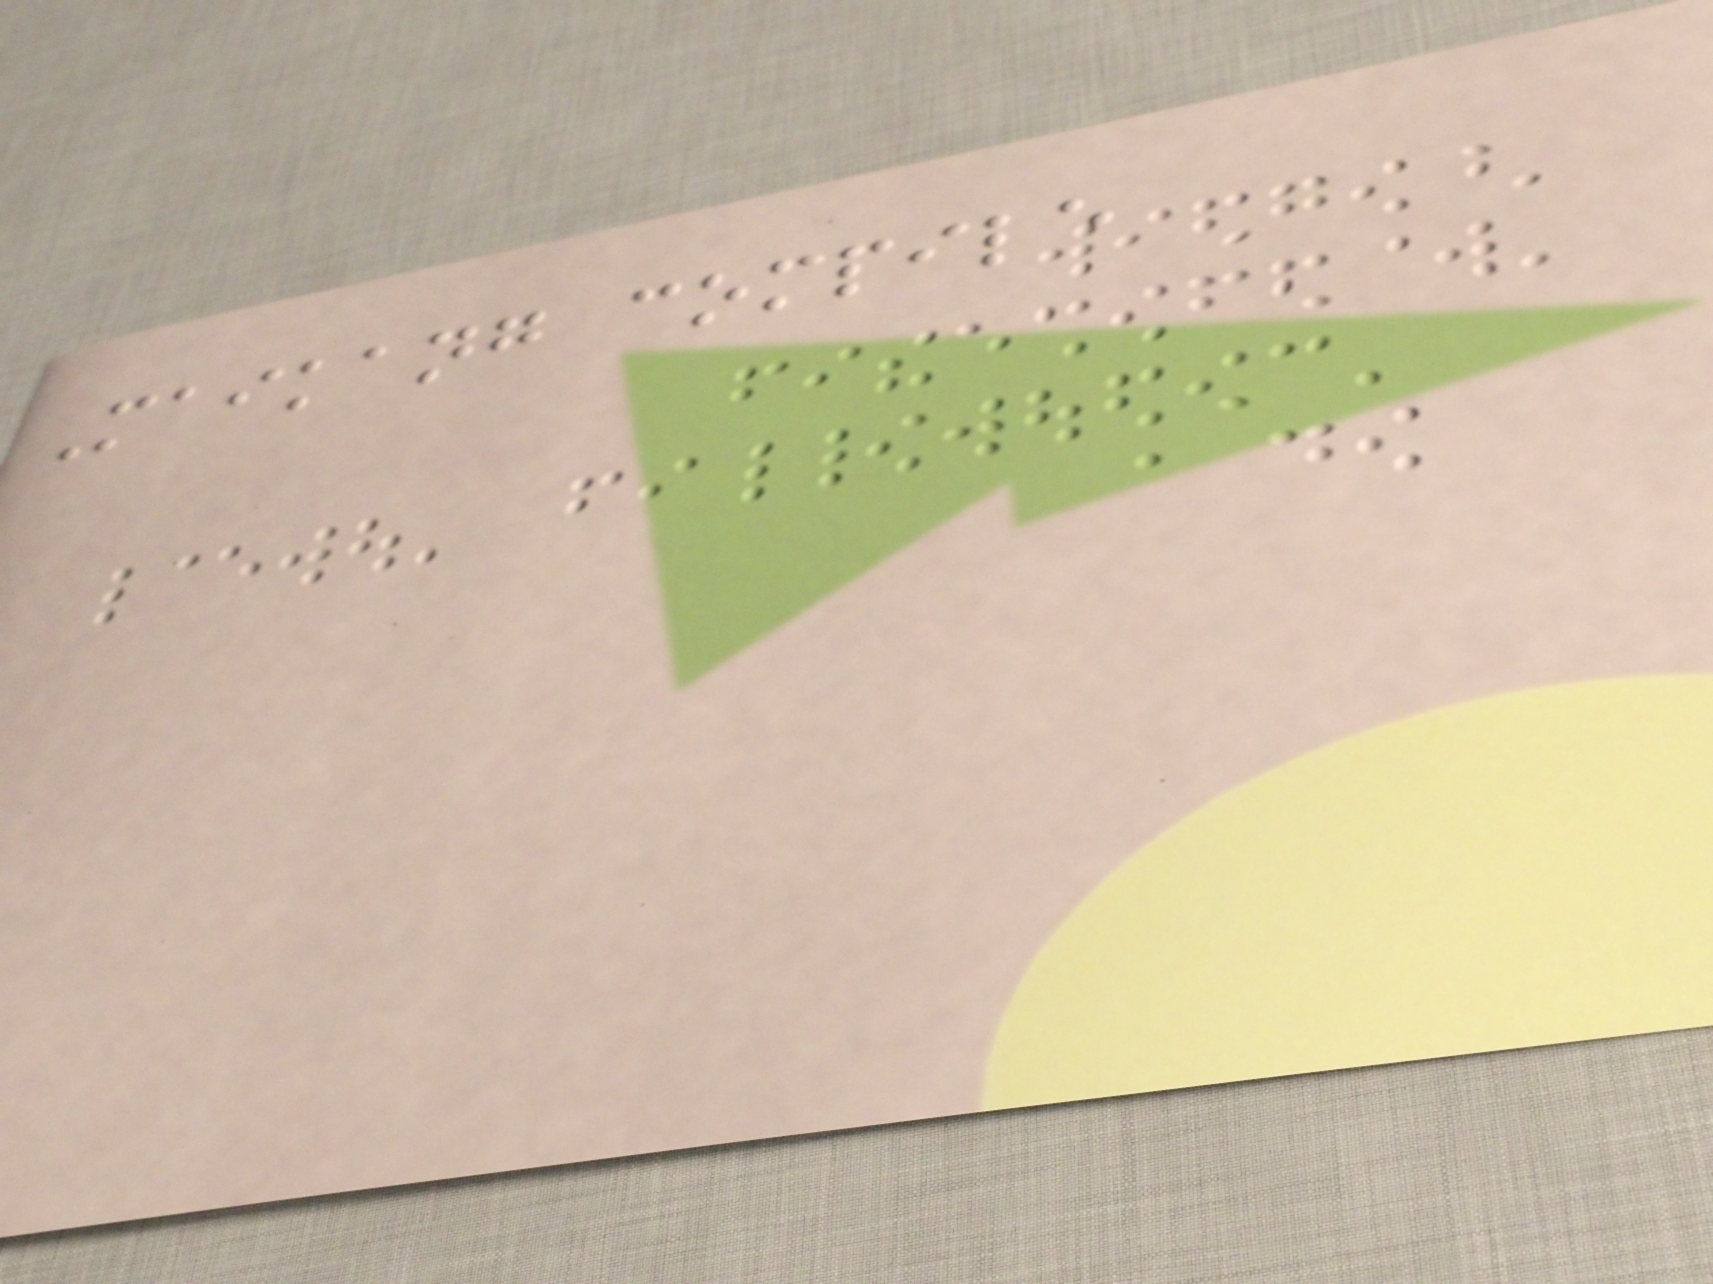Maikang compile
